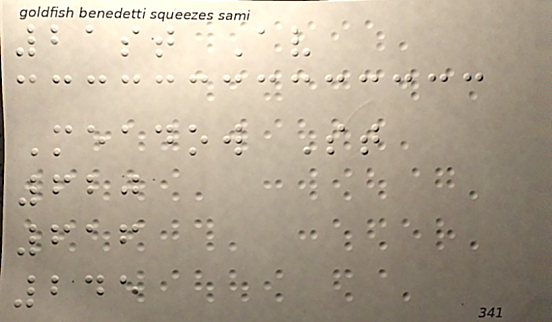21st Av
Meadow St
620
616
245
